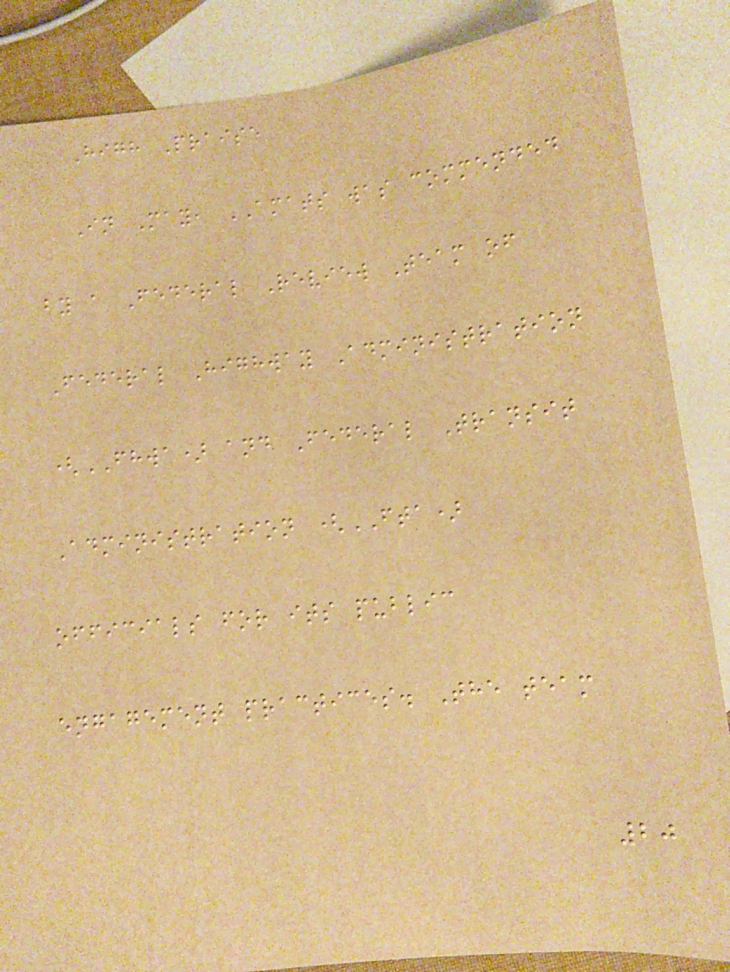High Praise
In May, AMATS was commended
by a Federal Review Team of
Federal Highway Administration
(FHWA) and Federal Transit
Administration (FTA)
officials for its public
engagement practices. The team
20
